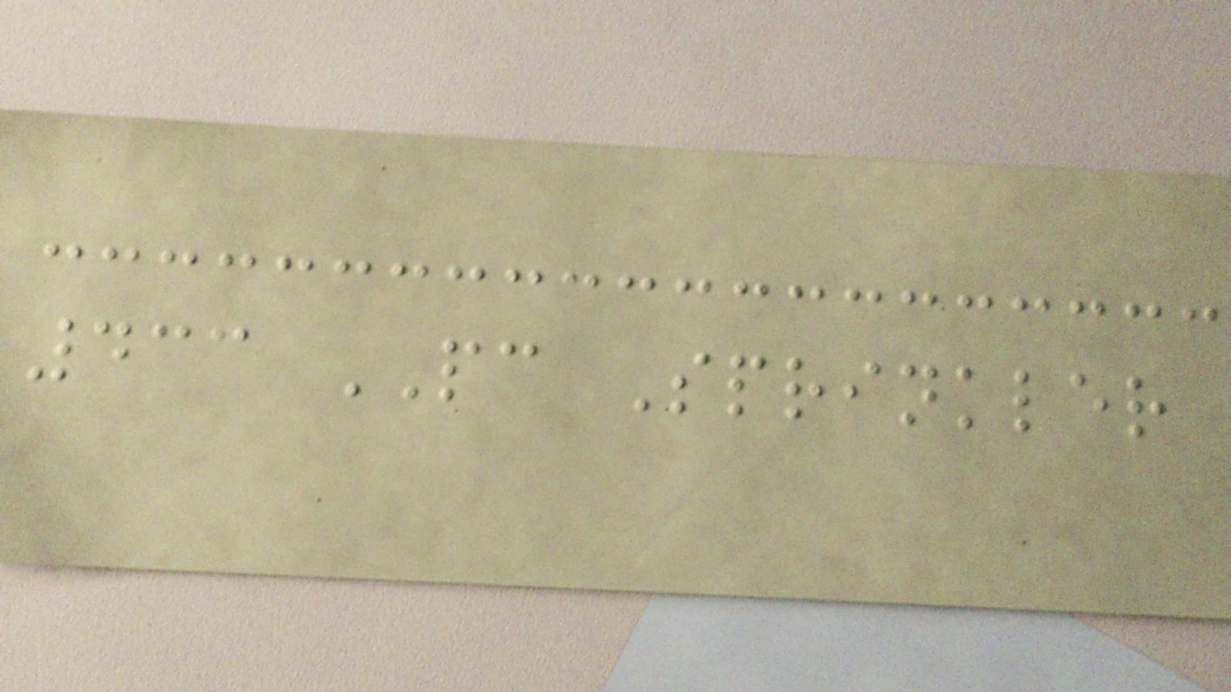433 PC Sprinkler
